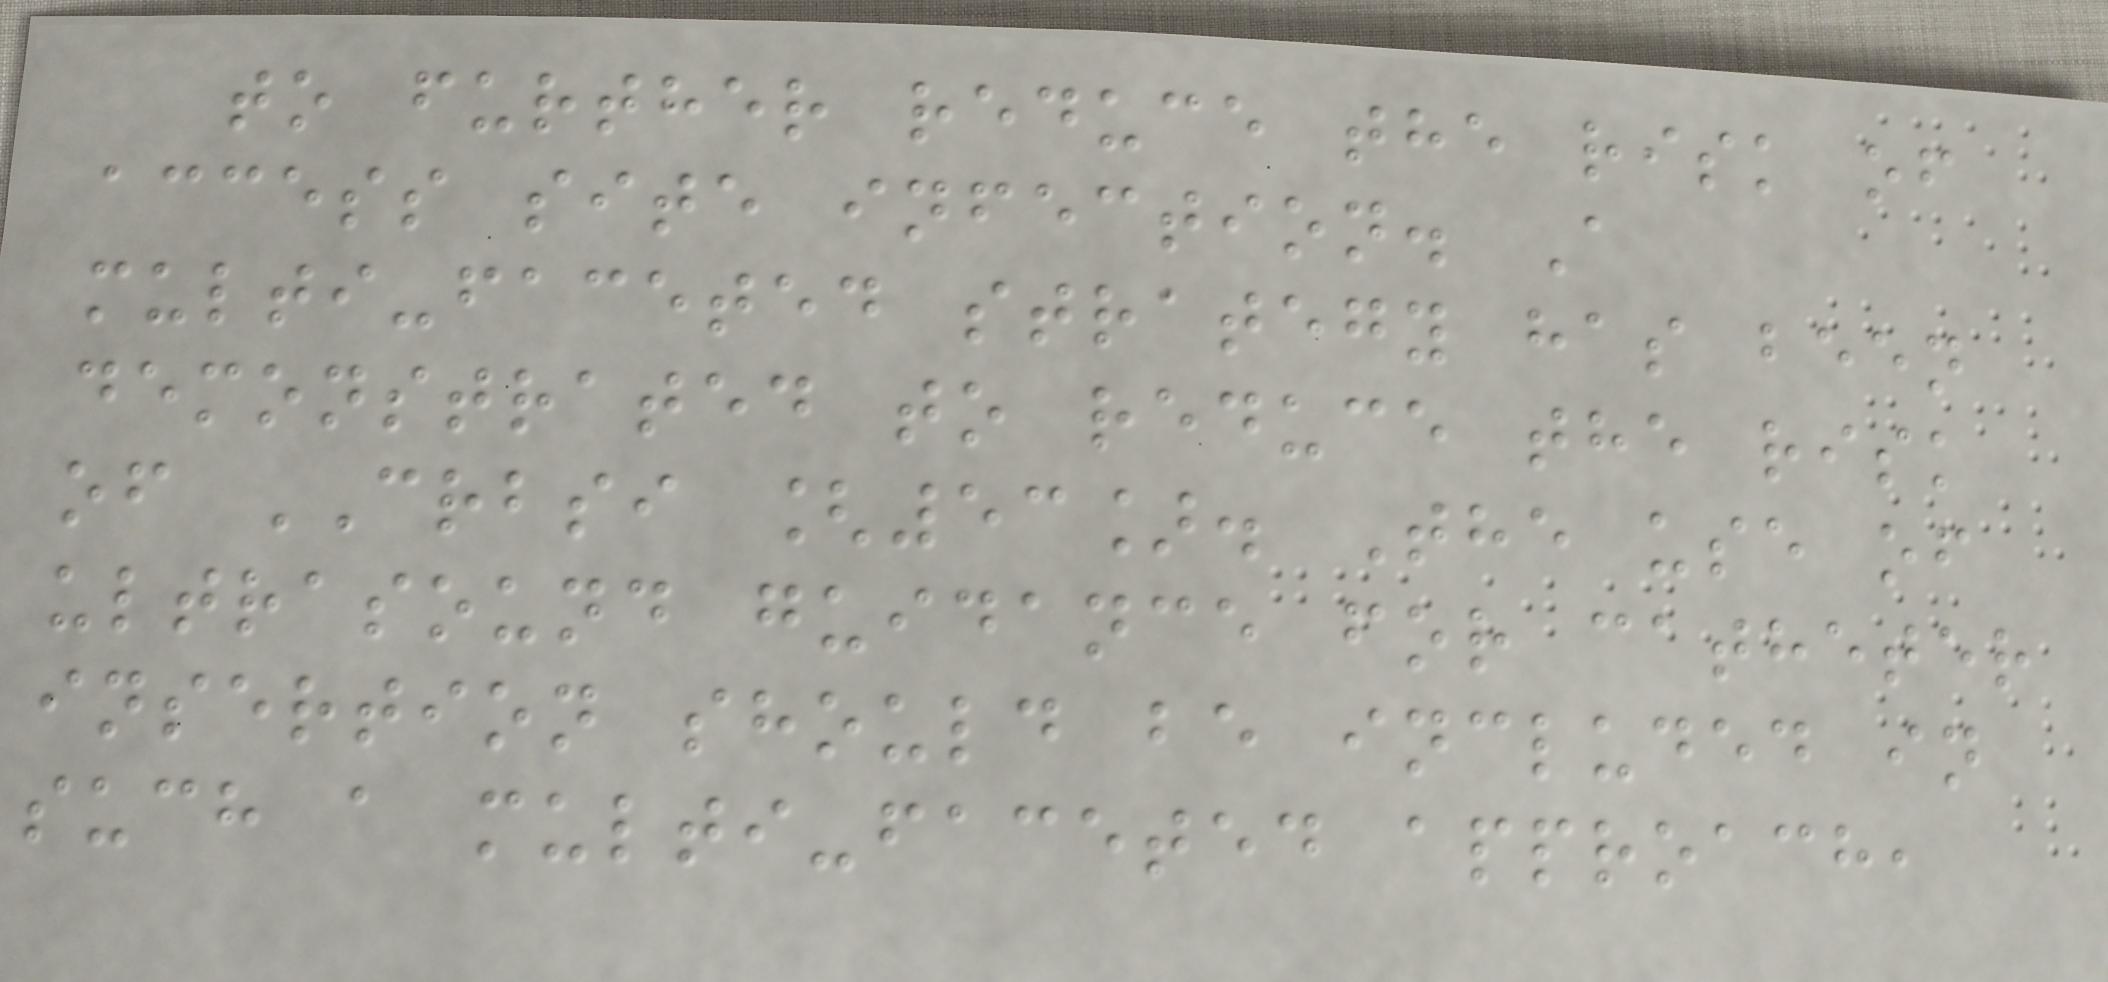to further reduce the risk of
access site infection. A
multi-faceted strategy has been
demonstrated to reduce the risk
of CRBSI [53]. The use of
ultrasound guidance for catheter
insertion should be included in
such a multi-faceted approach,
